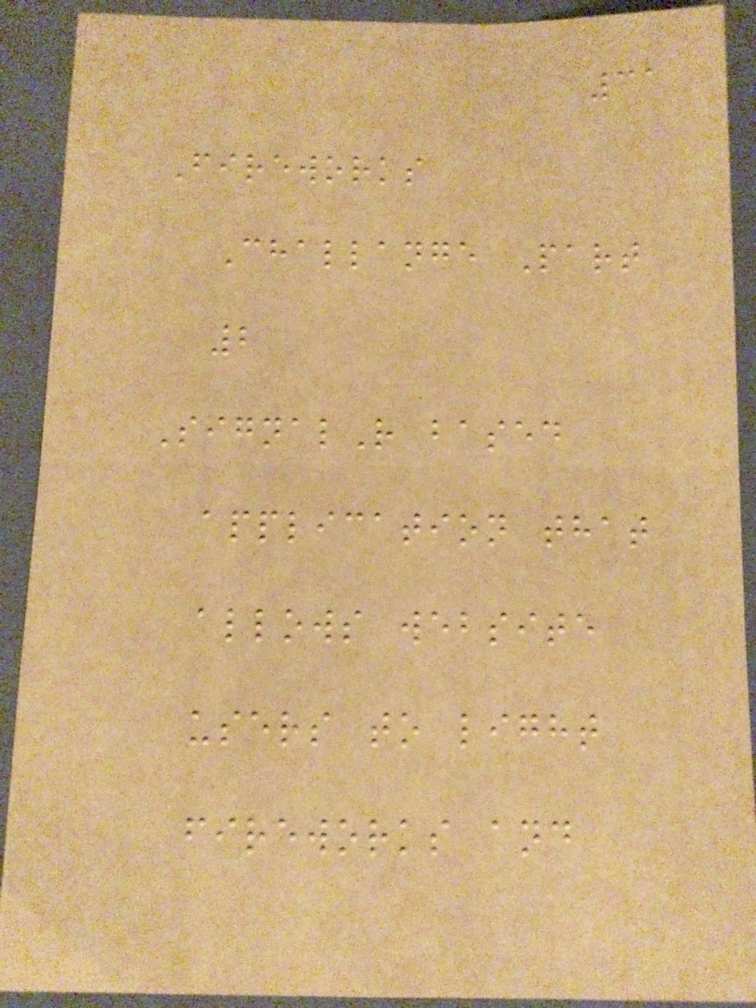31
Fireworks
Challange Part
2
SignalR based
application that
allows website
users to light
fireworks and
